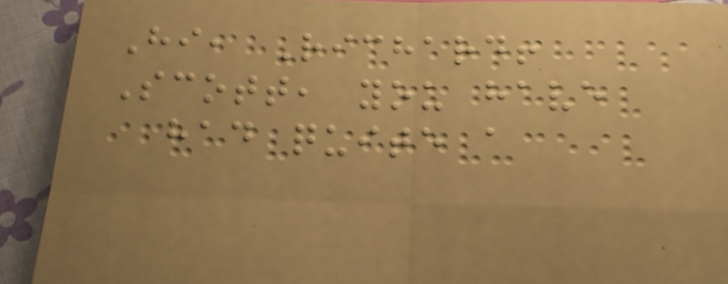Hi, Richard!
Scott, you have
had quite a
